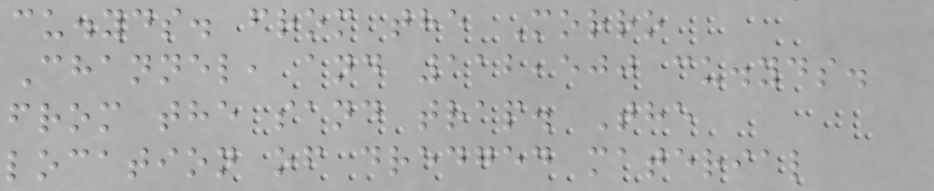cu.yds. from the Morro
Channel, and 112,500 cu.yds.
from the sand trap. The
location of dredged material
